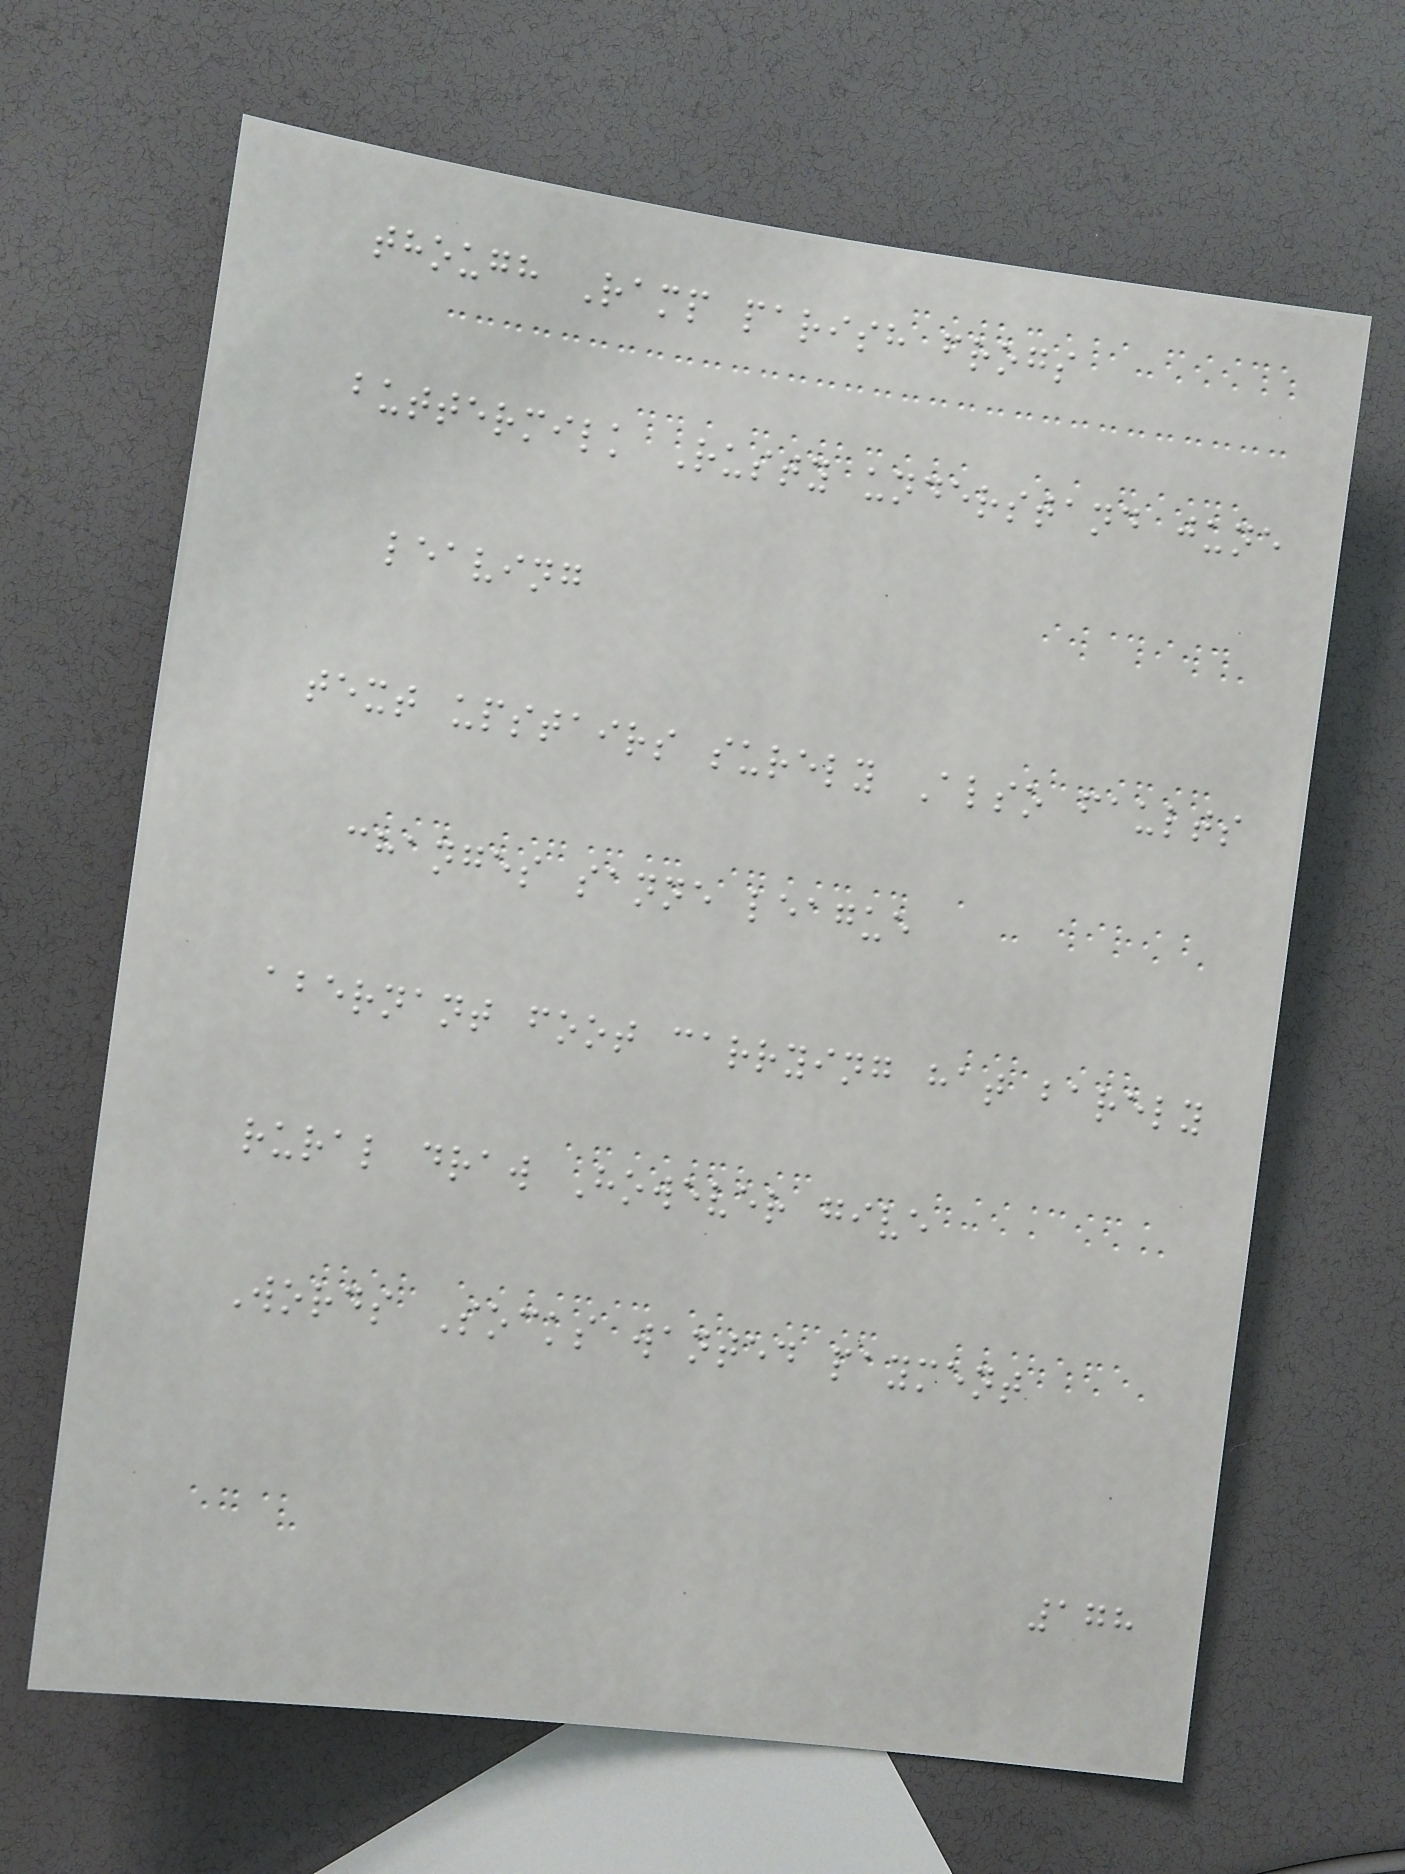though Ramp parish frogs
buttermilk Rusty understand june
leaving
text upstairs surely Also faults
changes sanne league
abernant foot carrying hat barely
rural draw However give
Words Socks wanted payment
178
